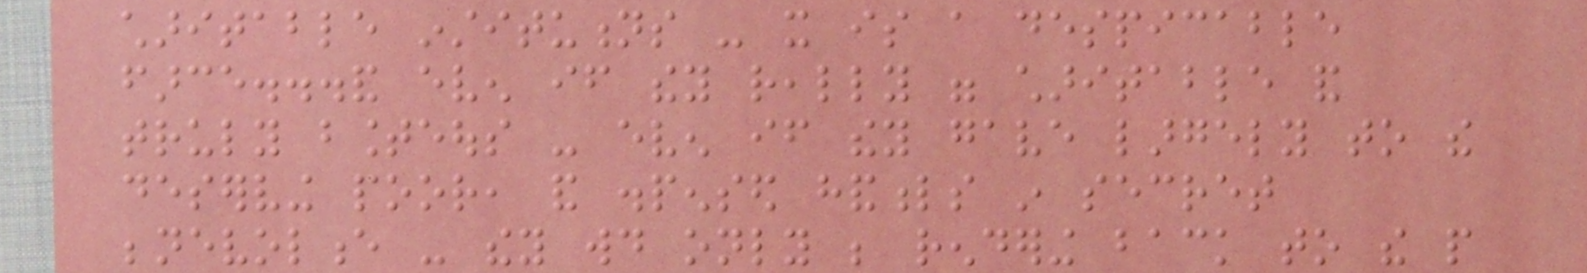charitable institutions - it is a despicable
farce...and even if they really were charitable and
truly bounteous - even if they gave largely to the
deserving poor, and dispensed handfuls in secret
benevolence - they would only be rendering back to the people
